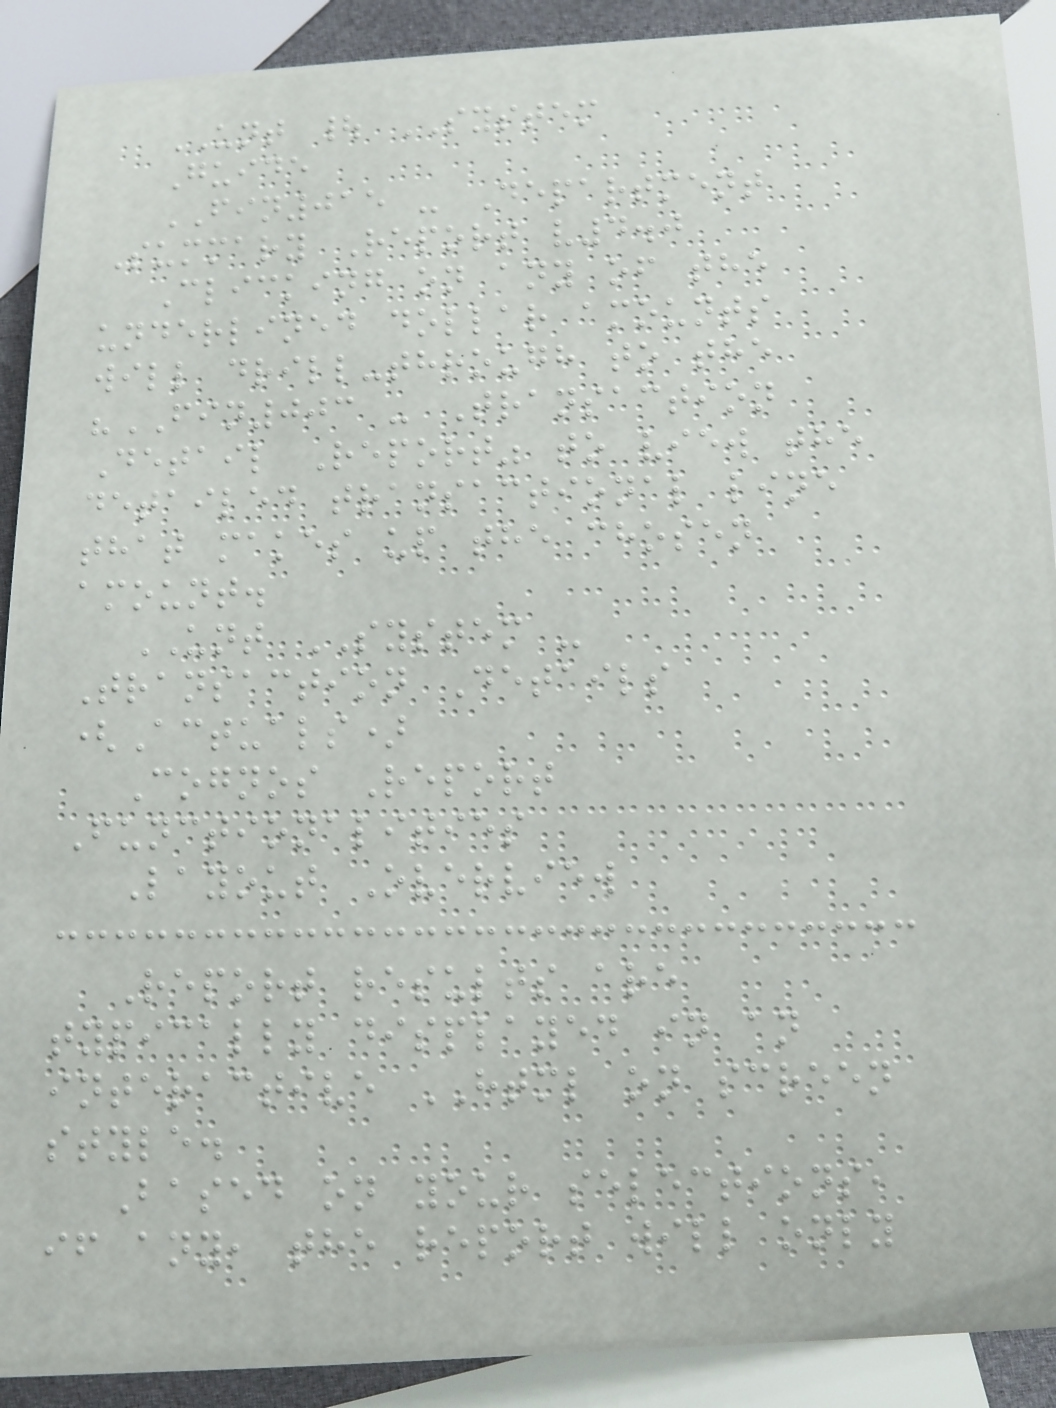UNT | SYSTEM
Guide
FIN015 - Department
Summary Report v4.0
Clicking on any of the
underlined dollar amounts
will drill-through to the
"FIN003 - Transaction
Detail Report" to view the
detailed transactional line
that makes up the chosen
amount.
UNT SYSTEM -
Transaction Details
(Actuals)
Cognos Report
Functionalities
Layout Overview
Report results are
typically displayed in an
interactive HTML on screen
style.
Based on your selections,
if any, the report will only
